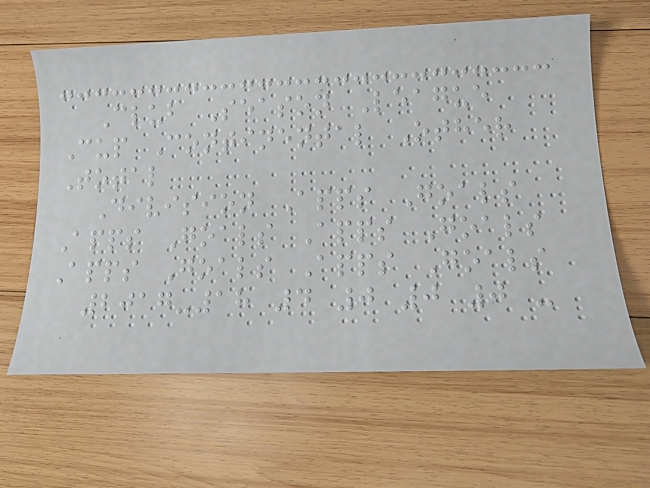Club Season League
Cup Continental Other
Total
Division Apps Goals
Apps Goals Apps Goals
Apps Goals Apps Goals
2017-18 4 0 0 0 -
